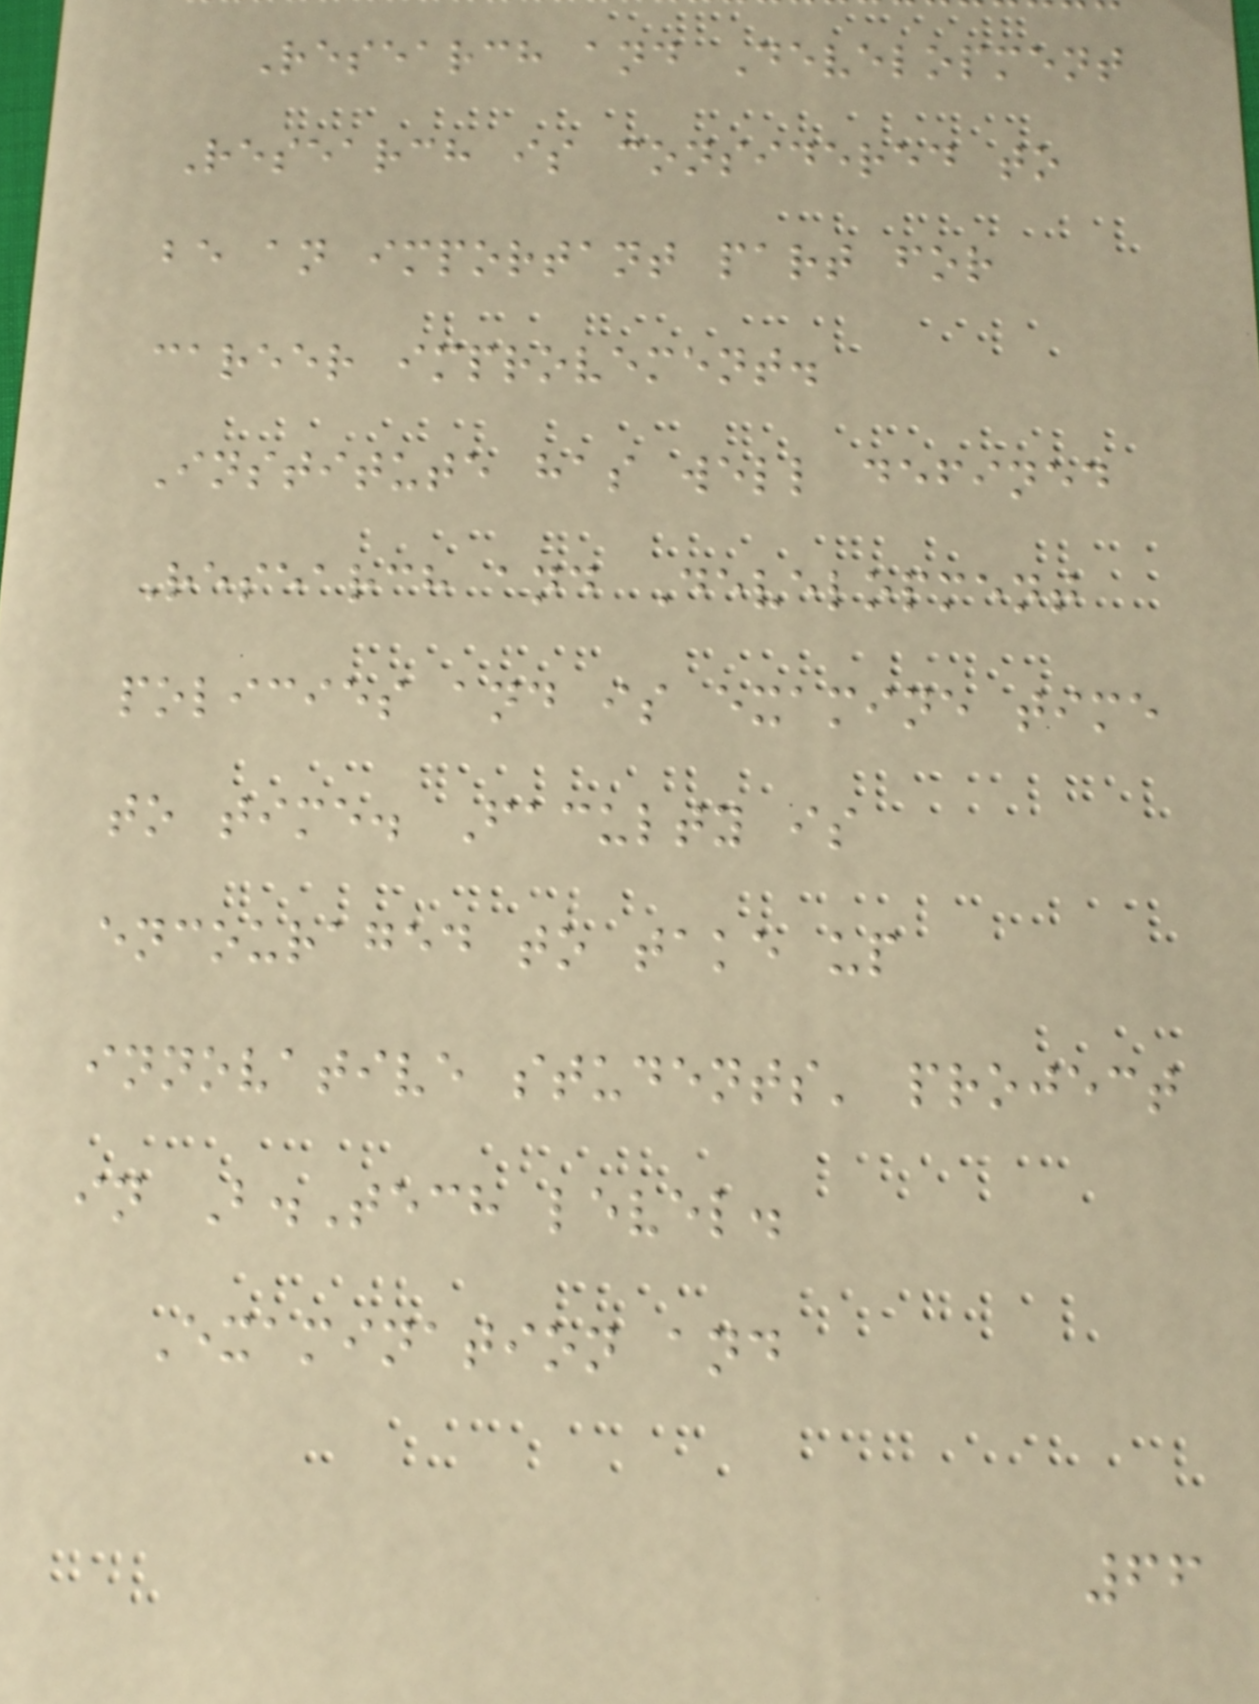Research and Development
Research is considered to
be an important part for
career improvement.
Institute has well defined
Research and Development
policies and is examine time
to time. Faculty is
encouraged to take up
innovative students' project
in B.Tech level.
Examination and
66
